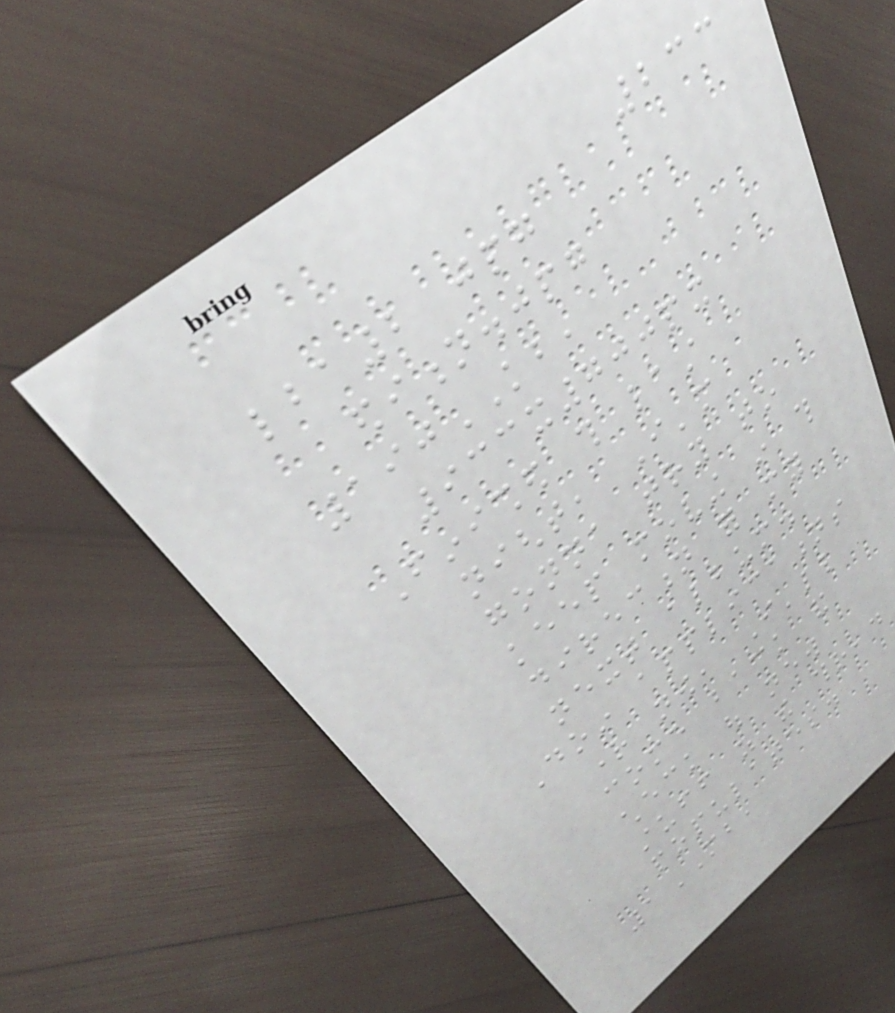233
lba2 jpg
edition.jpg
190KB,
933x700px
Finished this last
night, I'm
gonna try to
keep moving in this
direction for my
next album.
Doin applications
right now, I'll
come back and
check out new
stuff as the thread
populates.
1MB,
